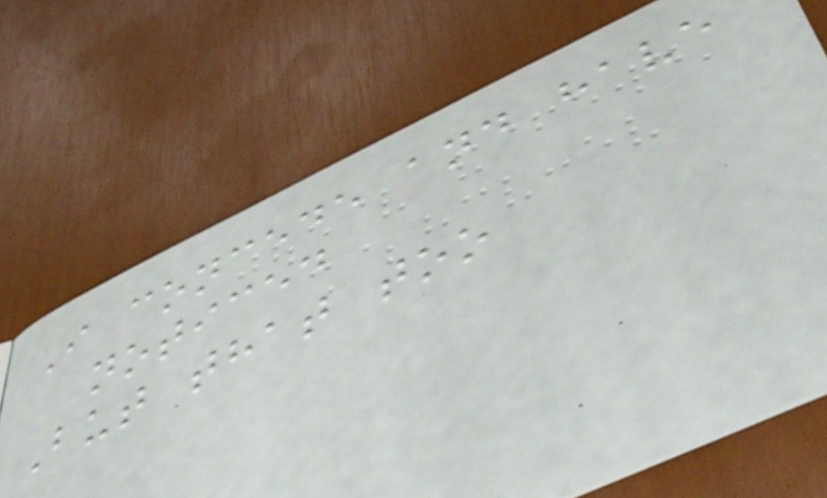I concede and have
noticed
But that too
